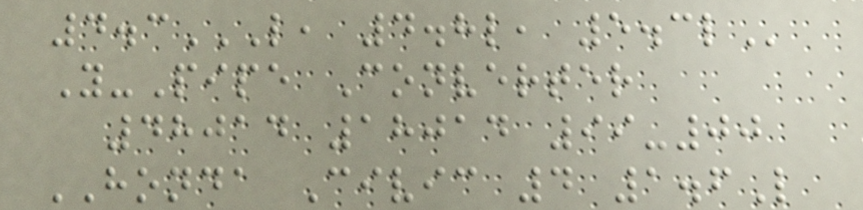4.3L, 4.8L, 5.3L
Y-Pipe Converter
48014 18014 99-00
HONDA Civic 4 1.6L
